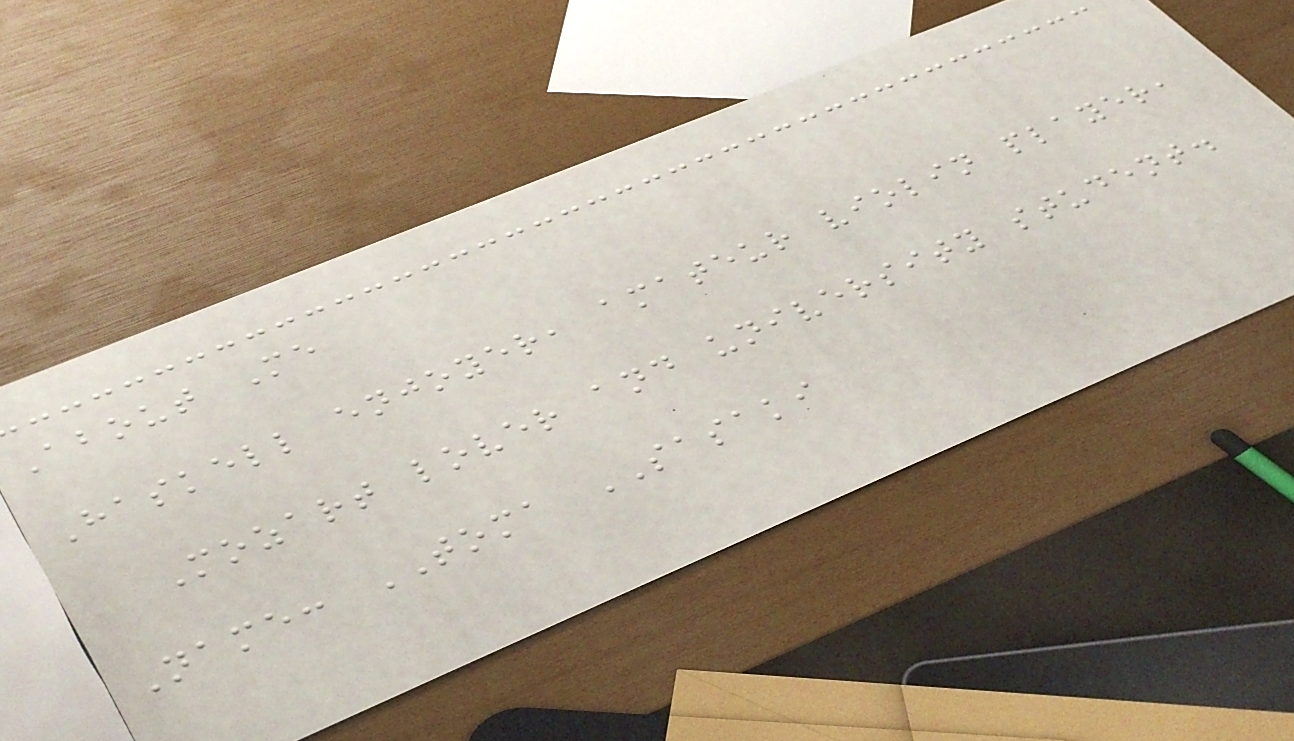About Me
Haskell enjoyer, amateur violin player,
Mozart lover and university student.
Name: TOMA SASAKI
